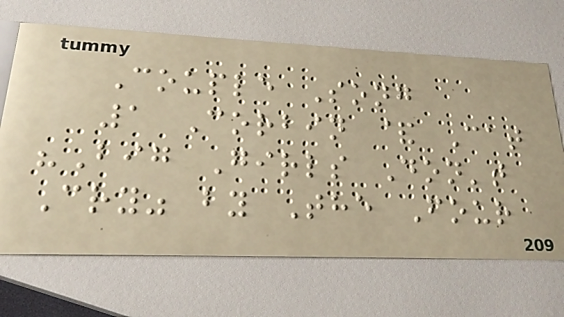Couple Song
1 Corbin & Cat
"Big Girls Don't
Cry" by The Four
